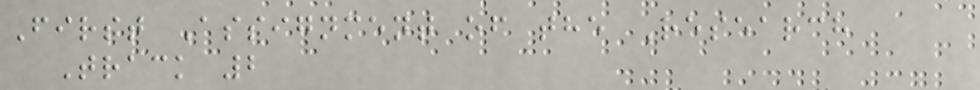First Assignment of the Research
Track 2
